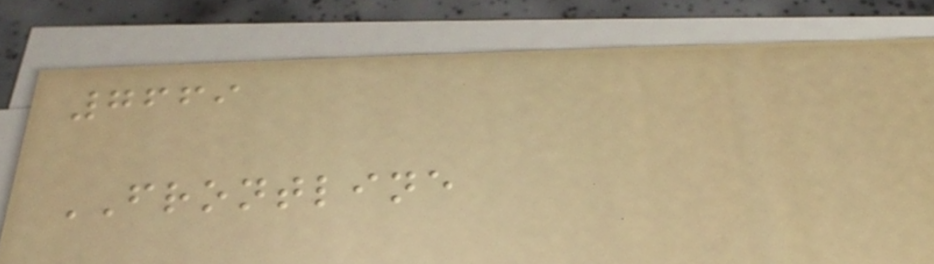7669
FRONTLINE
